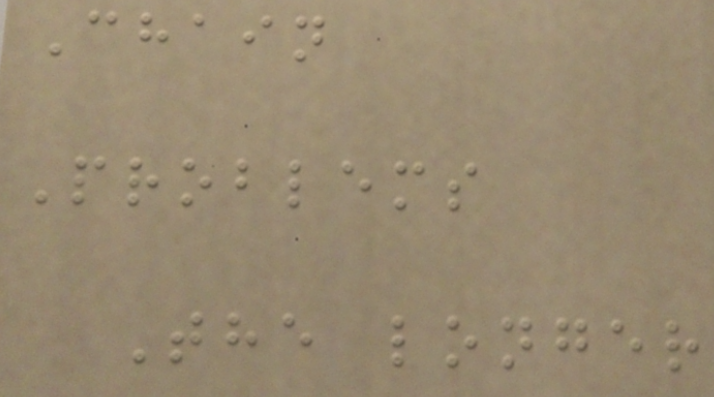Chain
Problems
The longer
